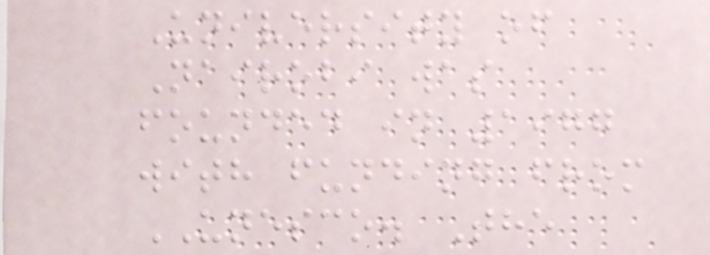University of
Nairobi was
founded in 1977
with funding from
UNESCO. The
